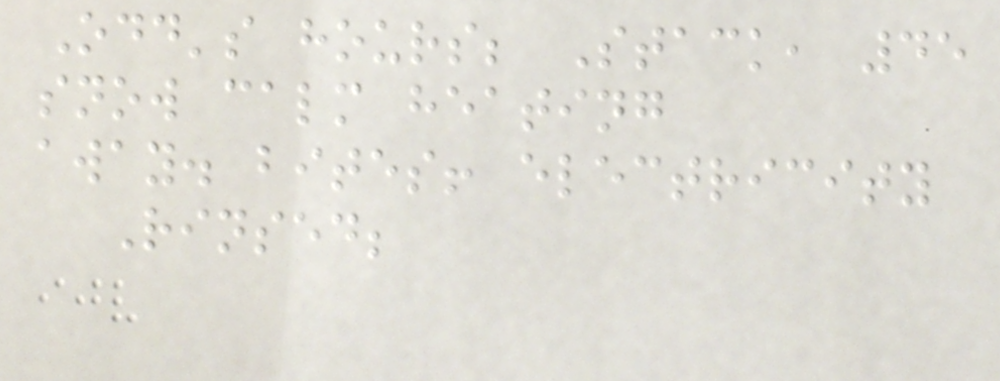Odd's hours; Stack, 45
snow calm heating
away. bites! electricity
Rinsed;
